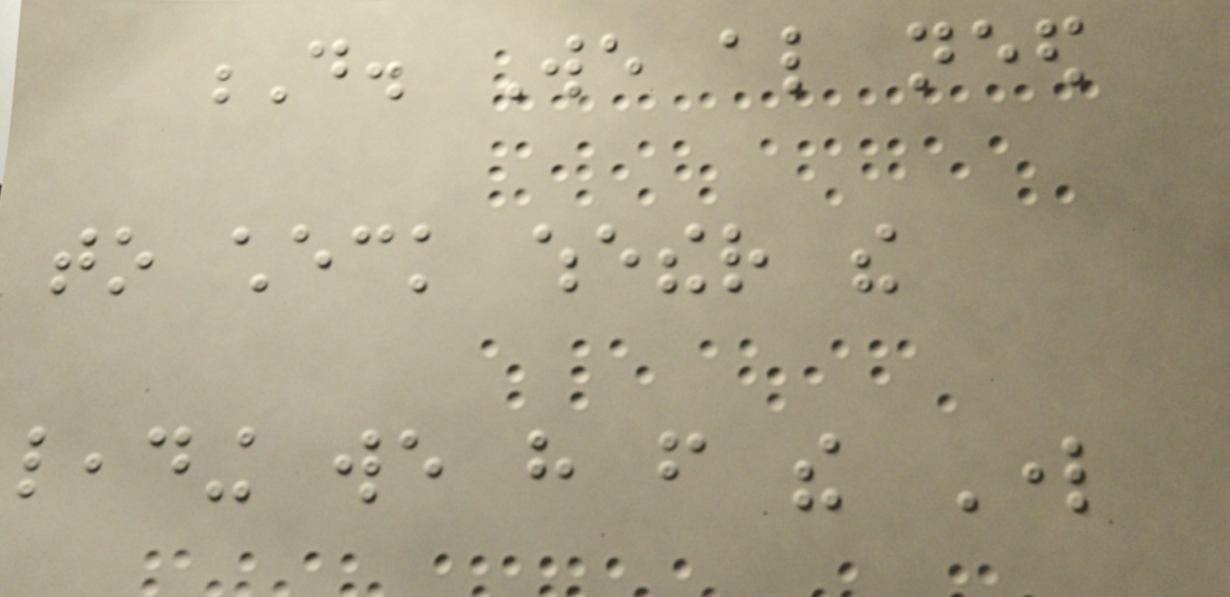D. We also need
to check whether the
leading we have from the Lord
